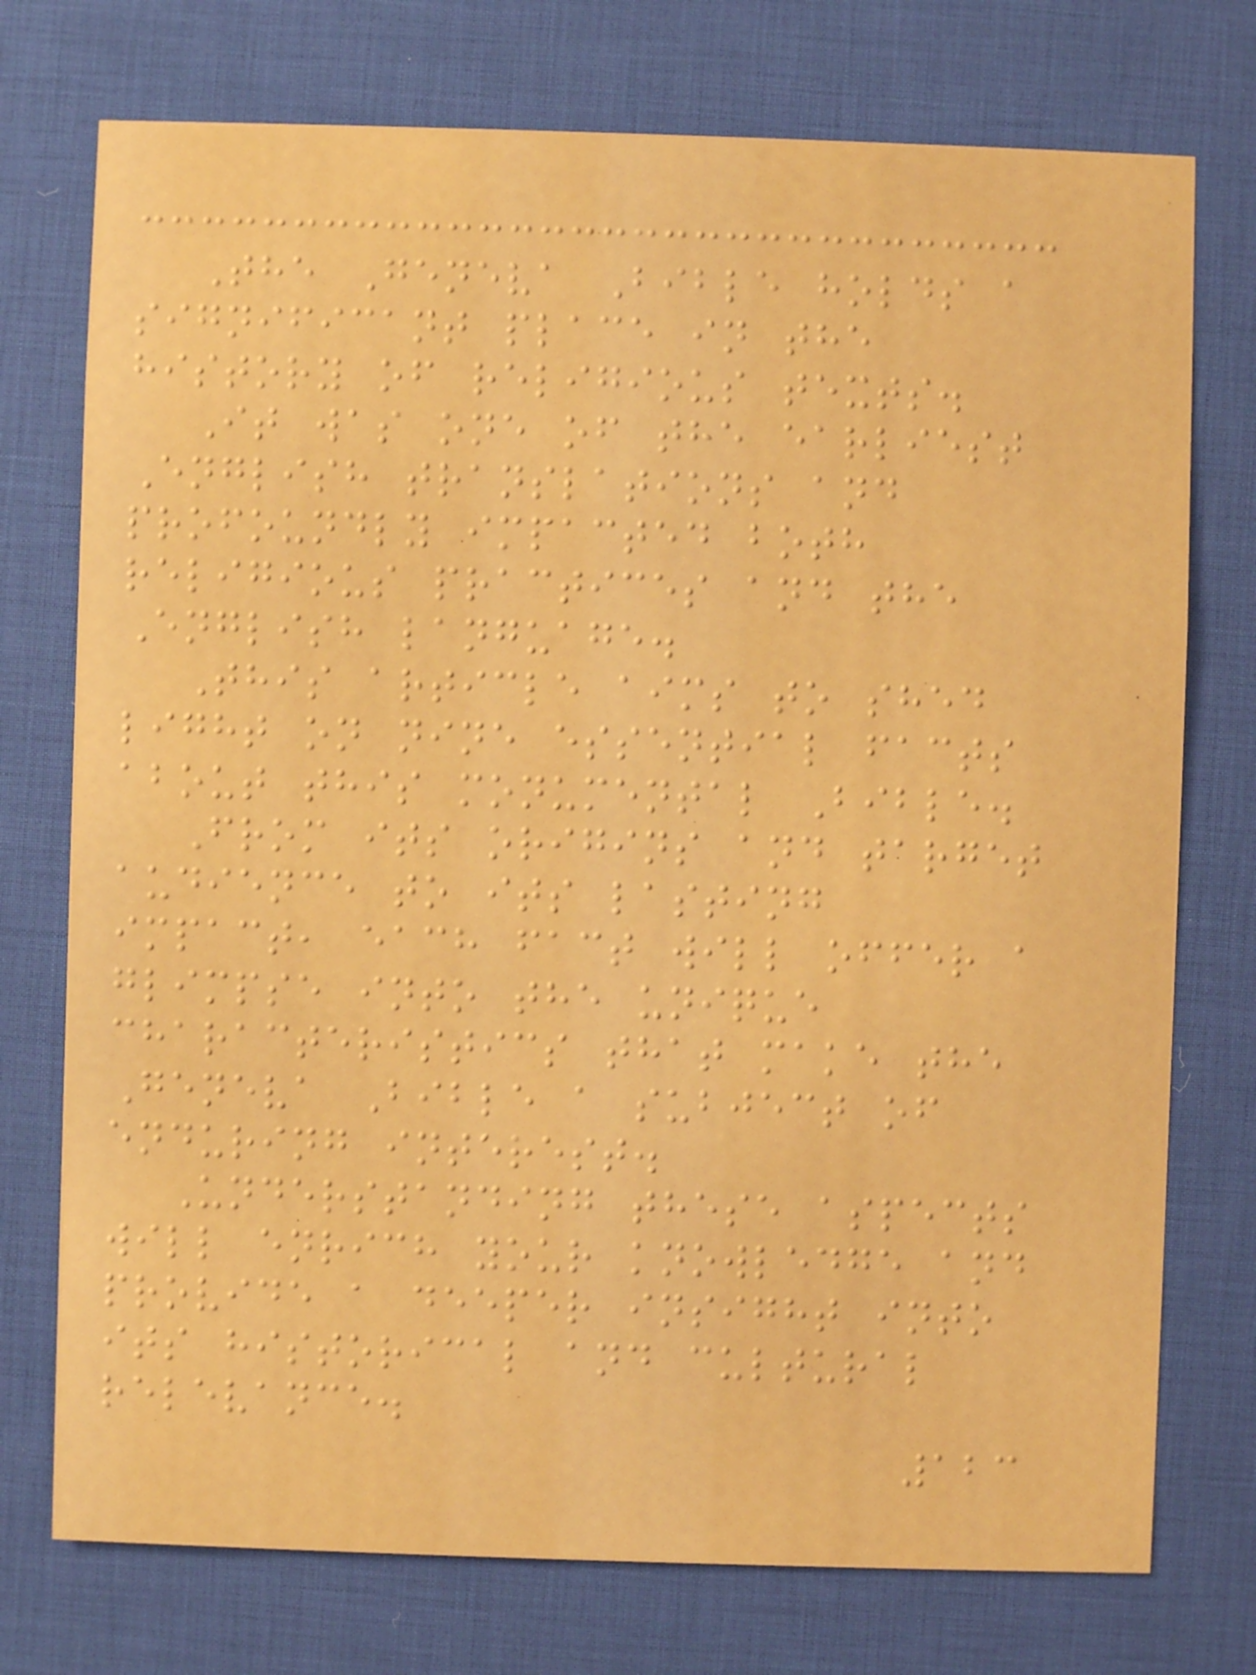The Geneva Bible holds a
significant place in the
history of religious texts.
It was one of the earliest
English translations and
profoundly impacted both
religious practices and the
English language.
This article aims to shed
light on nine essential facts
about this monumental Bible.
From its origins and target
audience to its lasting
impact, each fact will offer a
glimpse into the unique
characteristics that make the
Geneva Bible a subject of
enduring interest.
Understanding these aspects
will enrich your knowledge and
provide a deeper insight into
its historical and cultural
relevance.
123
